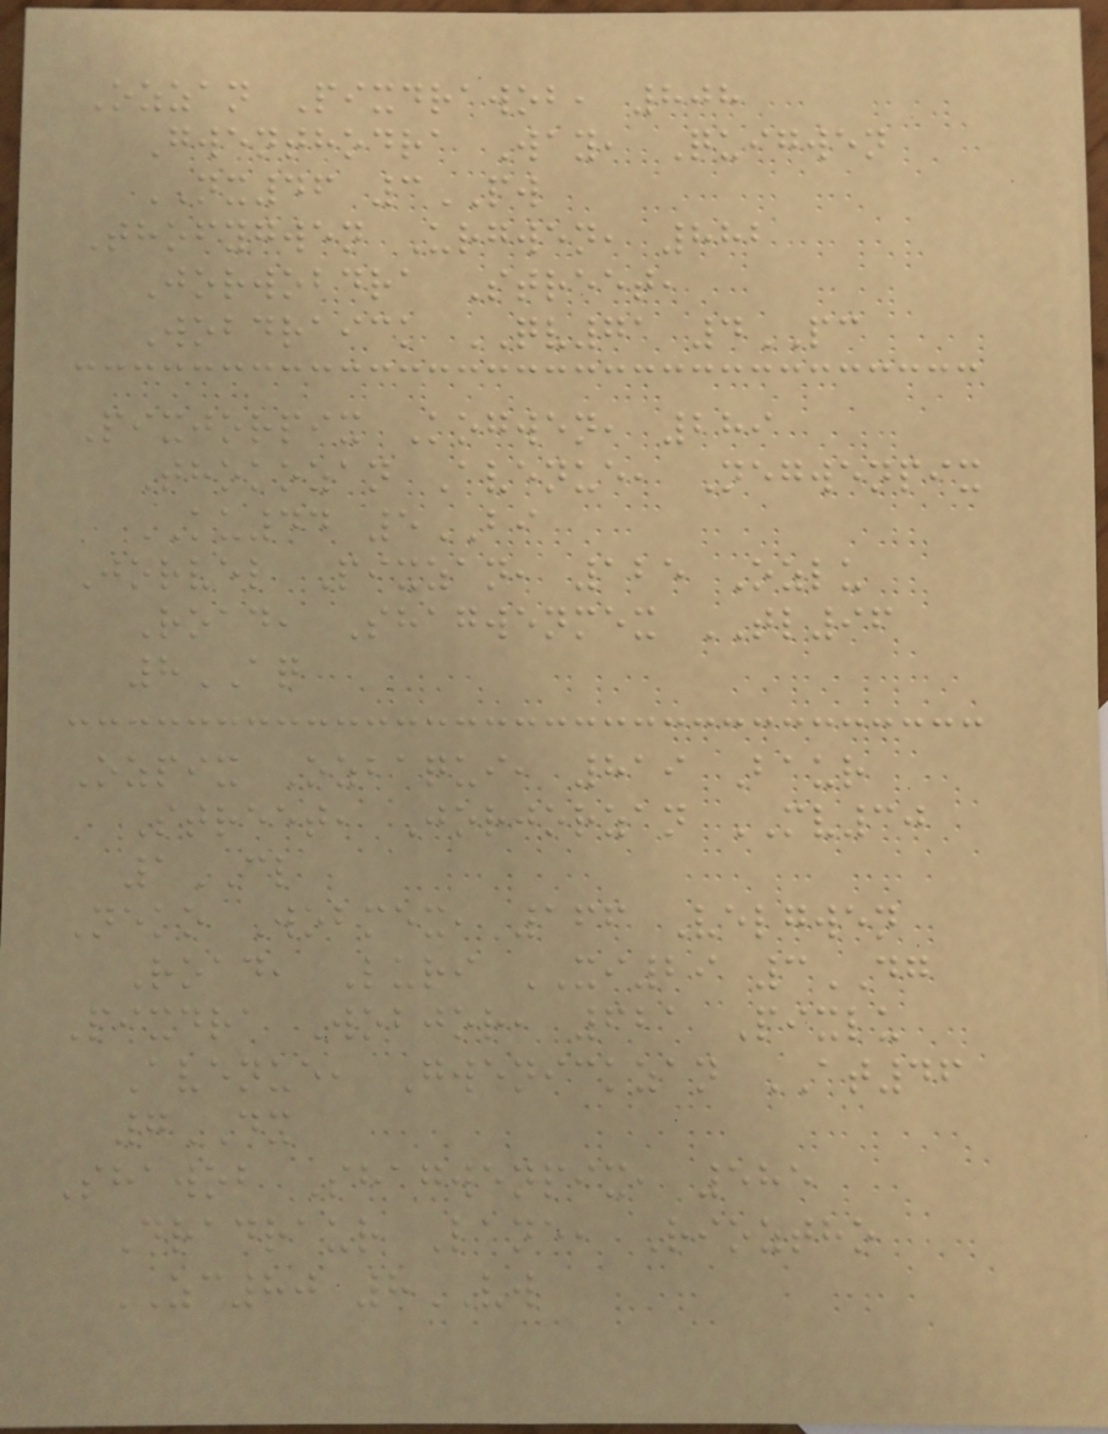Ozzan Pixdrawob, 808
Gwenthodra Way, Quigwen
NX46 3PW
Thofygwen Urgwen, 882
Jorwobdra Street,
Wobdraick QV71 4PC
Pixjorpix Kogwen, 289
Thokozan Avenue, Negwenpix
KU44 5BI
Jorvel Pixzan, 125 Ozlu
Road, Shagwenmex TL96
8AQ
Ozpix Ozbaqui, 819 Baur
Street, Jorjorzan MV30
1CL
Neko Wobmex, 166 Velgwen
Road, Luri XI29 3DG
Pixdra Wobjor, 621 Pixlu
Avenue, Gwenickzan AT46
7DX
Shawob Shagwenpix, 585
Dradraur Lane, Rioztho
ZC80 8VW
